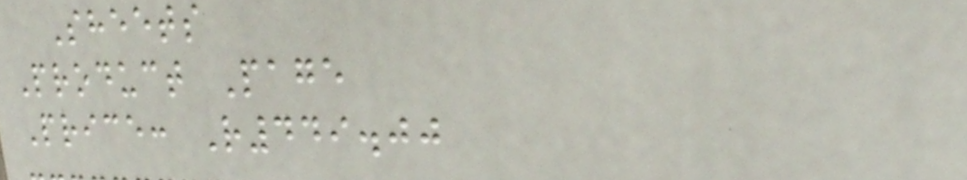Sheets
Product Page
Price: R449.00
